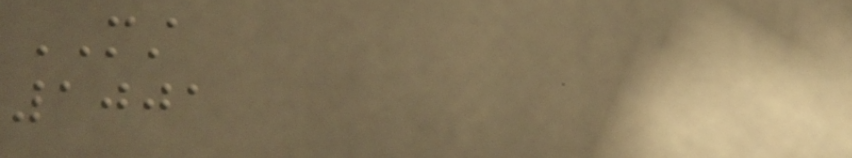MUST
1001
